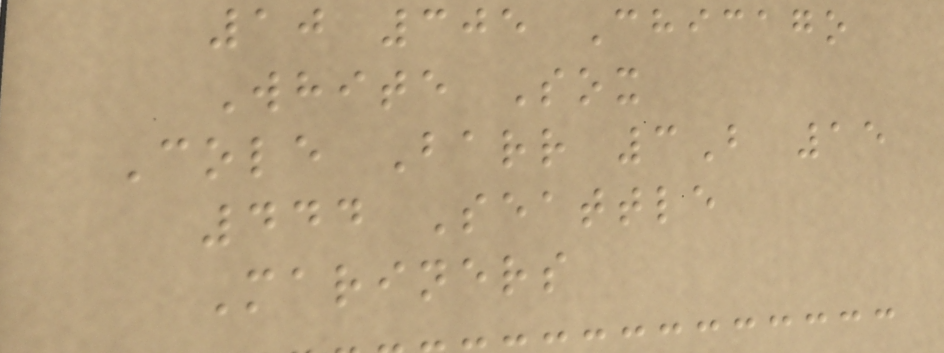10 305 Chicago
White Sox
Cole Barr 3B 15
444 Seattle
Mariners
